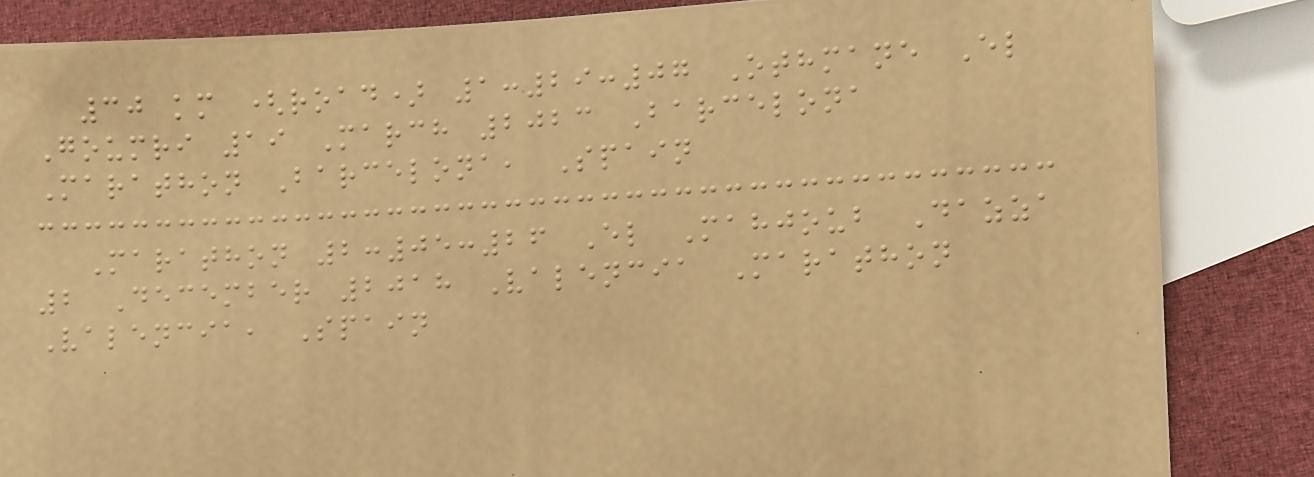30 km (road) 1:29:07 Othmane El
Goumri 19 March 2023 Barcelona
Marathon Barcelona, Spain
Marathon 2:05:26 El Mahjoub Dazza
2 December 2018 Valencia Marathon
Valencia, Spain
